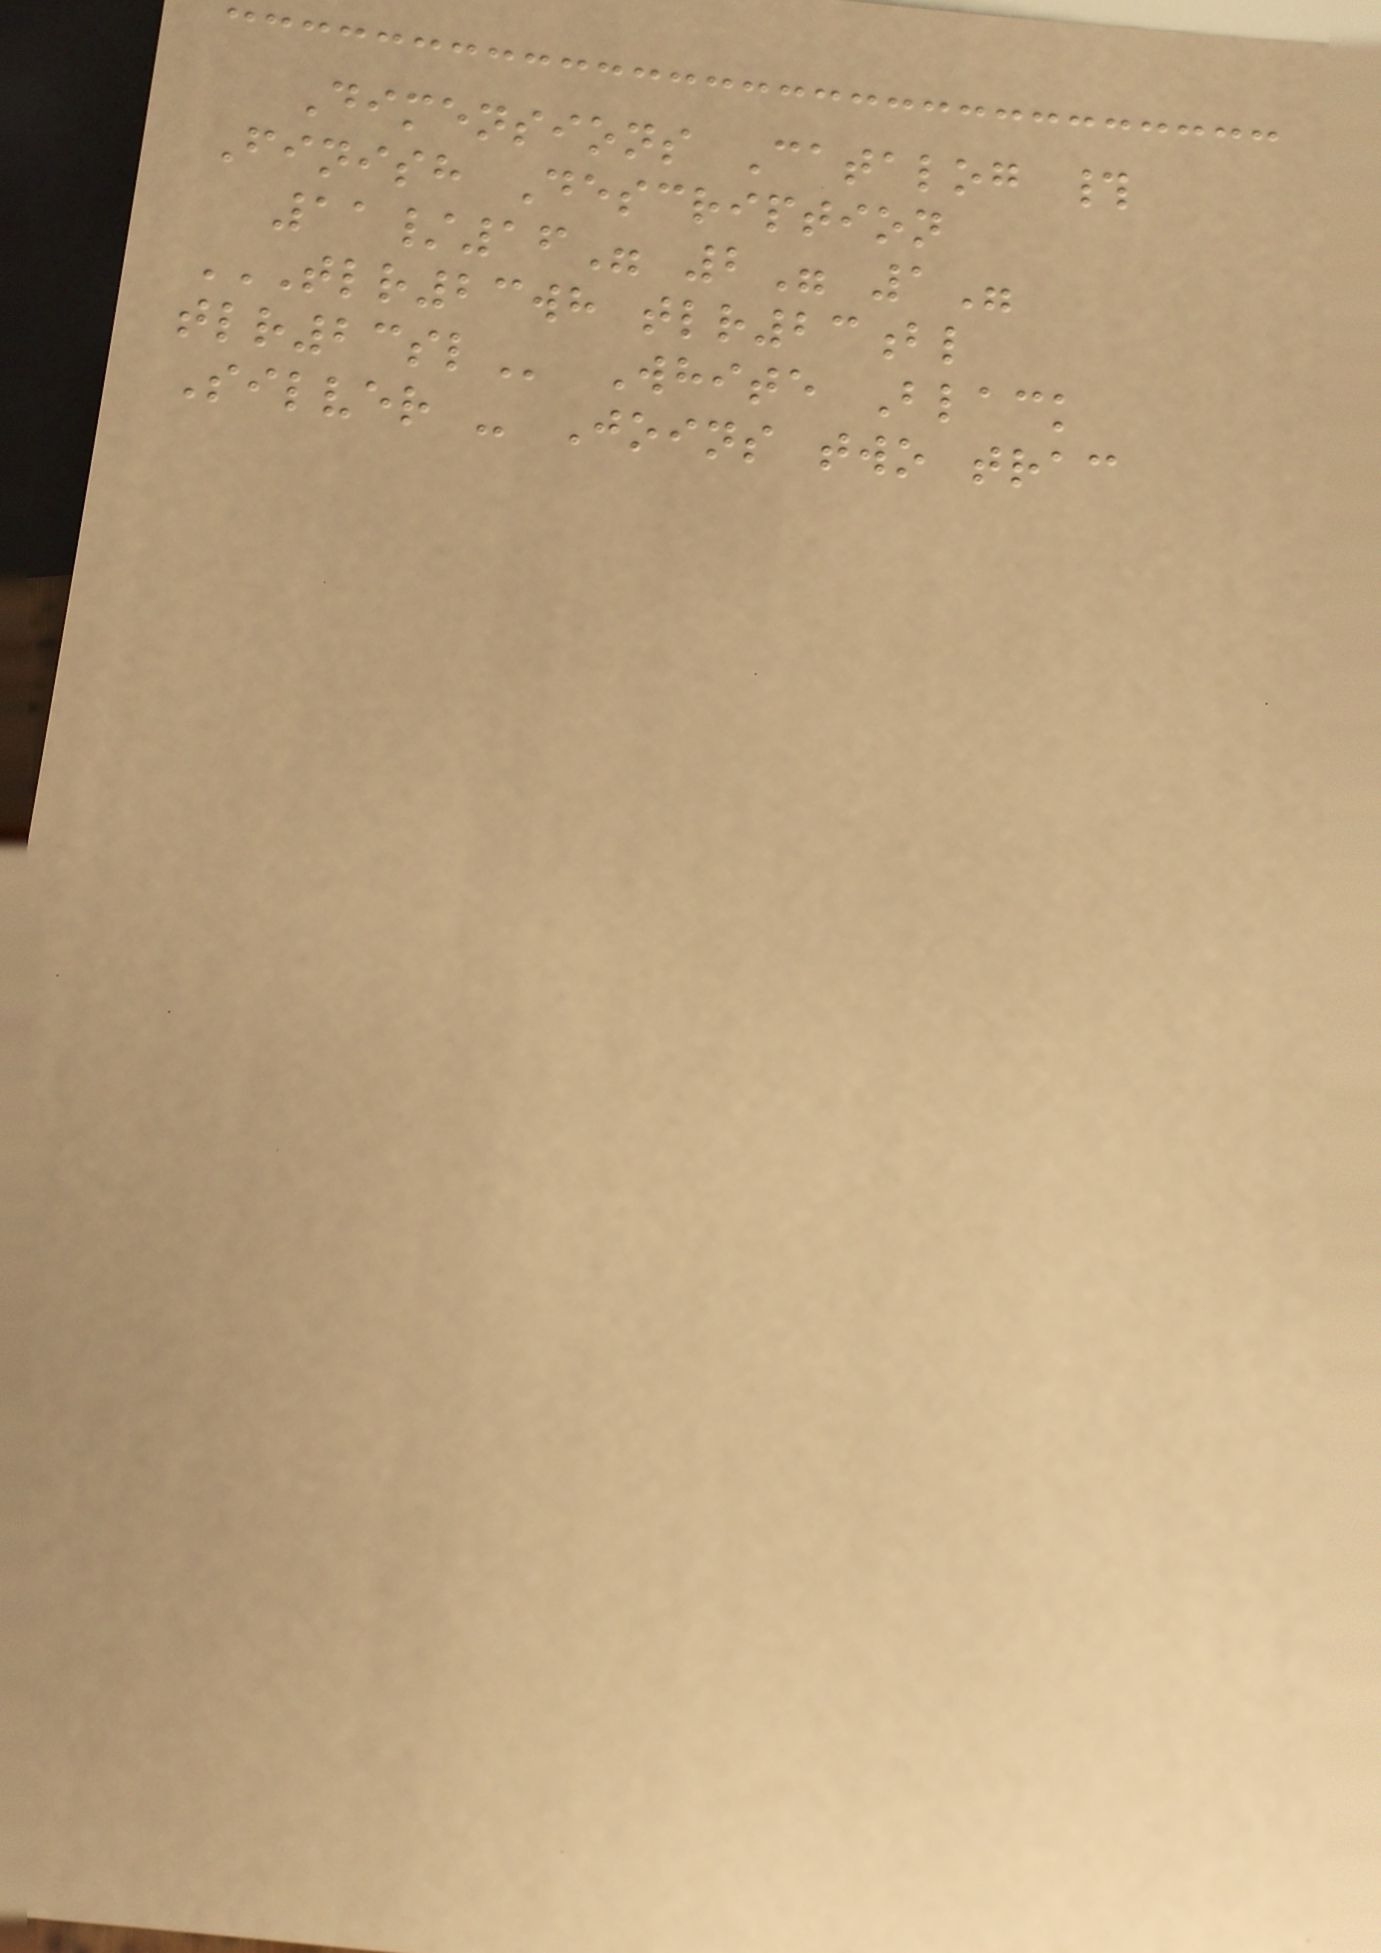Dimensions Catalog #
Finish Description
11/16" 2" 1"
TLR23WH TLR23BL
TLR23SL White Black
Silver - Joins two trac
